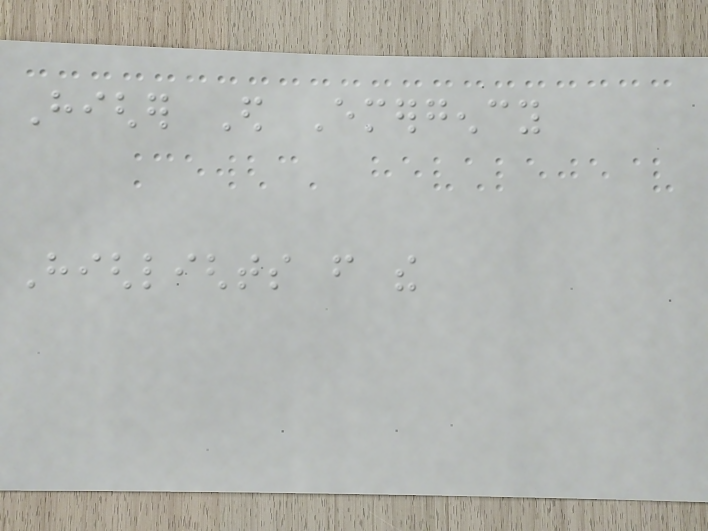Higher Ed Emergency
Highlights from the
